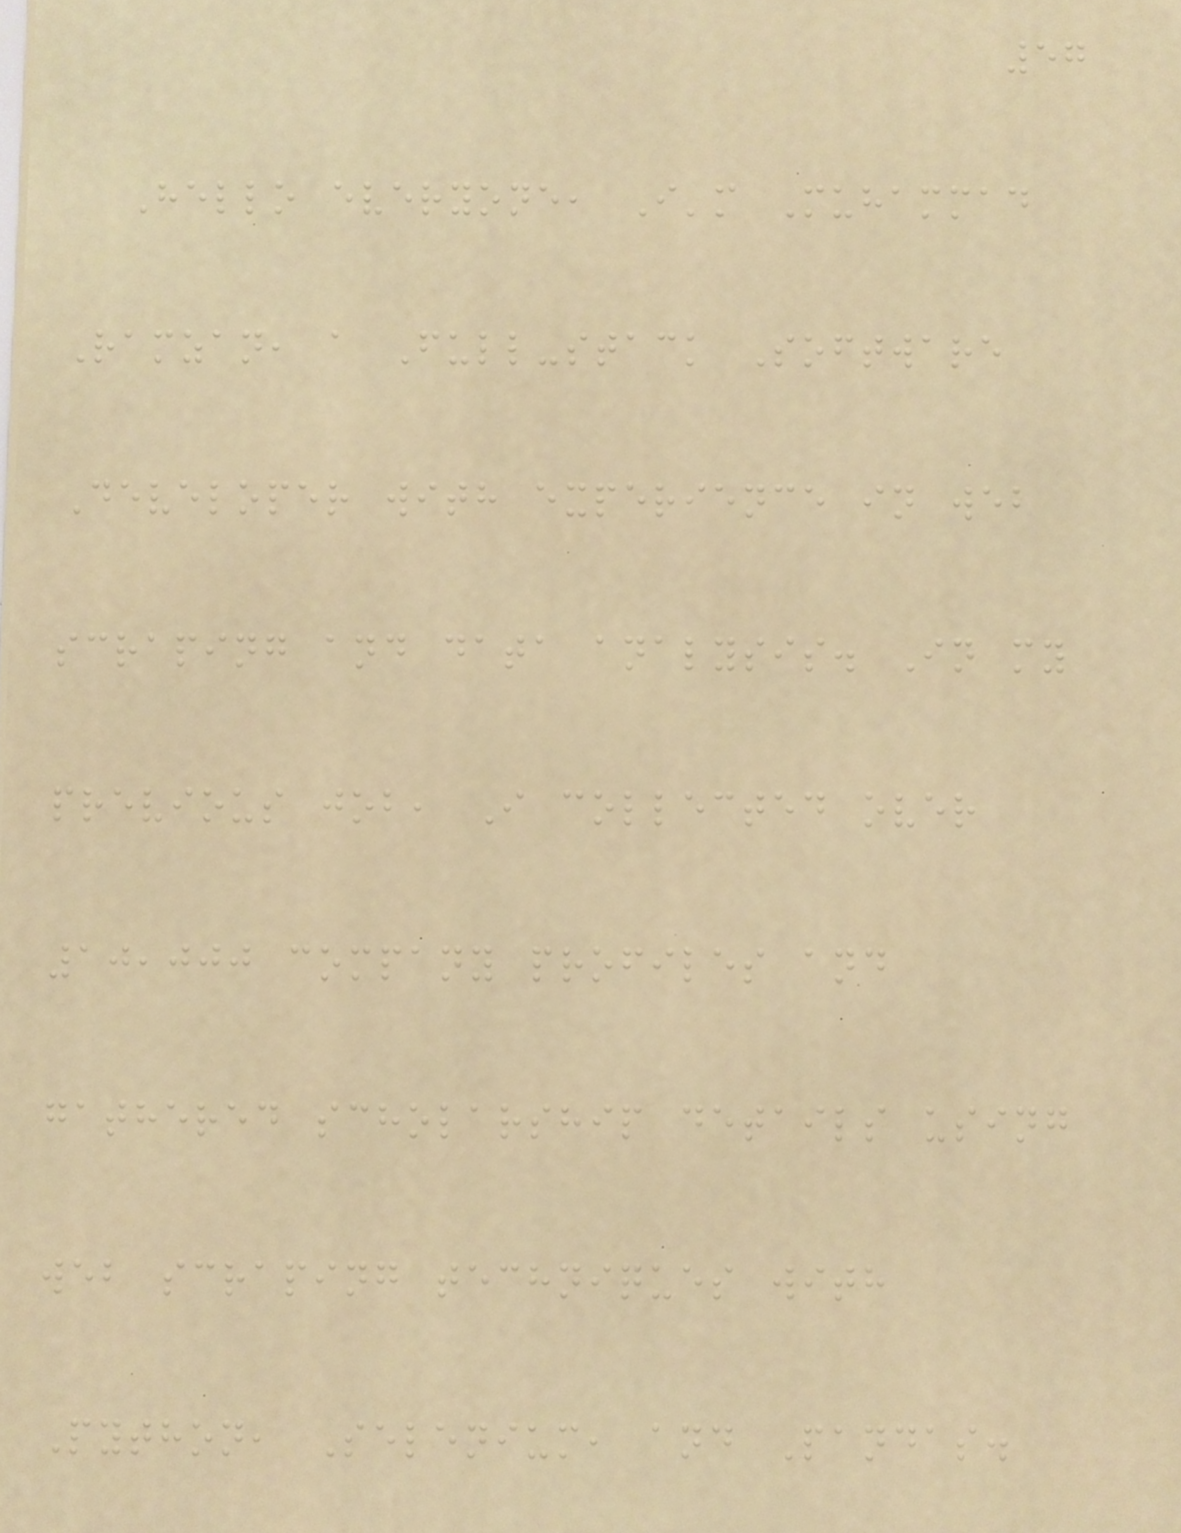57
Hello everyone, I'm Muhammad
Ramzan, a Full-stack Software
Developer with experience in web
scraping and data analysis. In my
previous job, I collected over
10,000 company profiles and
gathered scholarship details using
web scraping techniques with
Python, Selenium, and Pandas.
